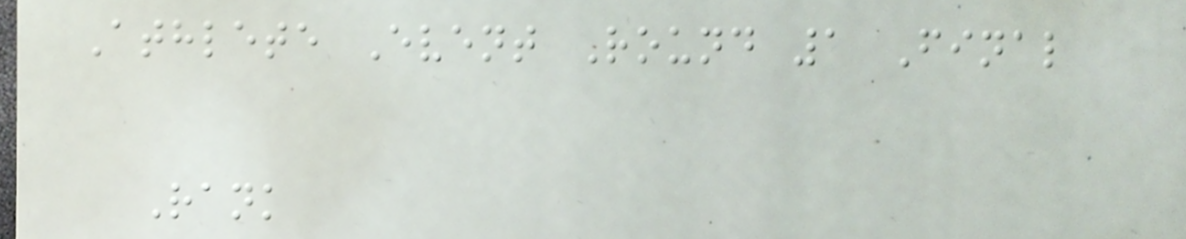Athlete Event Round 1 Final
Rank
